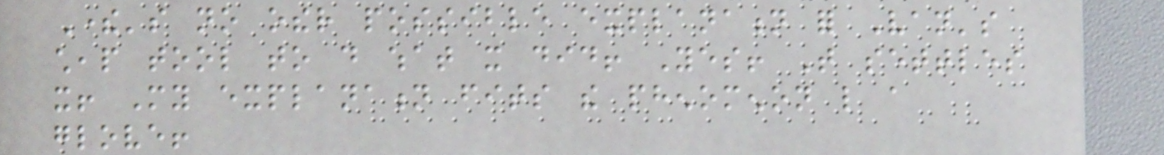There's no other possible explanation for Van's
cheap tool to do what it did! Yes! That settles
it! My explanation fits the phenomenon like a
glove!
